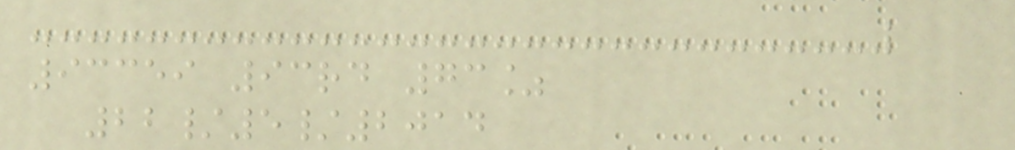93359 93rd 73%
22/5/2014
